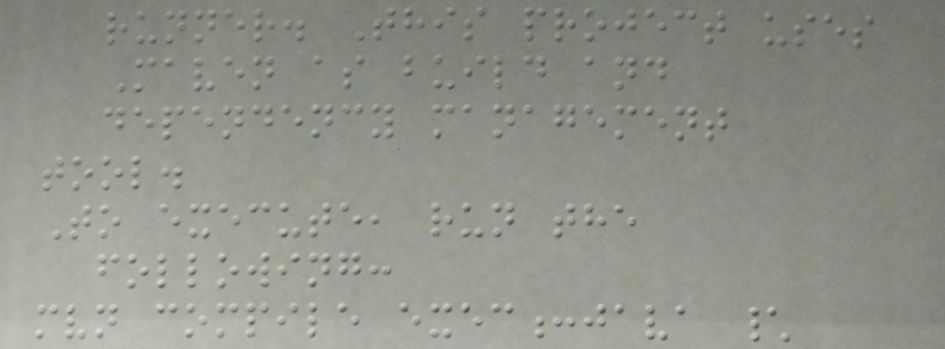runner. This project uses
Maven as build and
dependency management
tool.
To execute, run the
following:
mvn compile exec:java \
